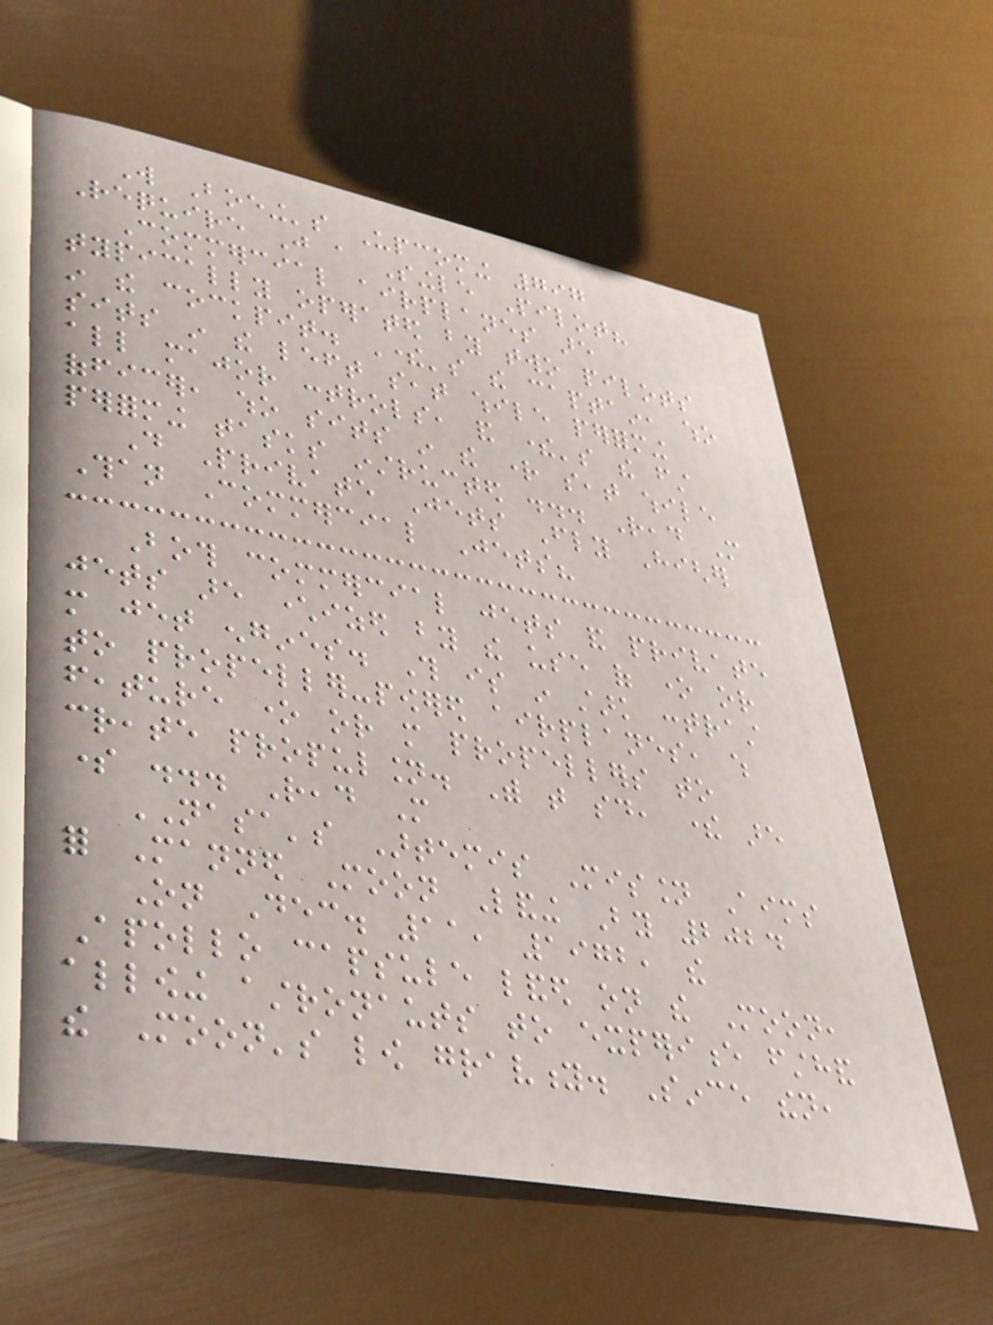Will Boeing's Upcoming 797
Require Just a Single Pilot?
Commercial airplanes are
typically operated by two pilots
in the cockpit. There's the captain, who
sits in the left seat while performing
all major controls, and there's the first
officer, who sits in the right seat while
performing tasks instructed ... Read More
Do Private Jets Fly Higher
Than Commercial Jets?
Both commercial jets and private
jets are characterized by the use of one or
more jet engines. This is in stark contrast
to propeller-powered airplanes, which
feature one or more propellers to
create propulsion. With that said, there are
some ... Read More
NASA's Artemis Mission Aims
for Manned Moon Landing By 2024
On Dec. 11, 1972, the
Apollo capsule landed on the Moon,
allowing astronauts to experience firsthand
the Moon's low gravity. Since then,
